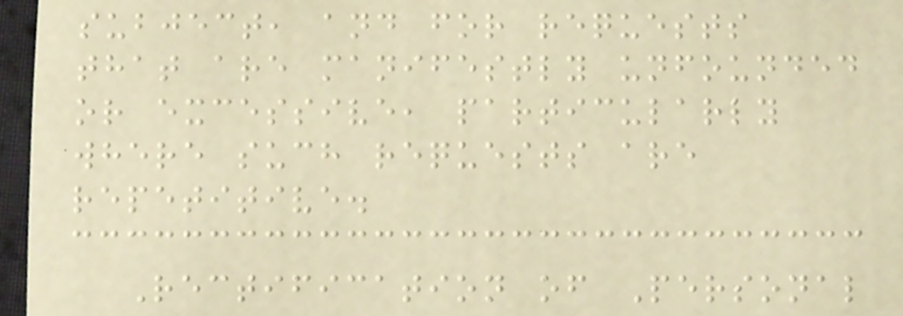subject, and for requests
that are manifestly unfounded
or excessive, particularly
where such requests are
repetitive.
Rectification of Personal
